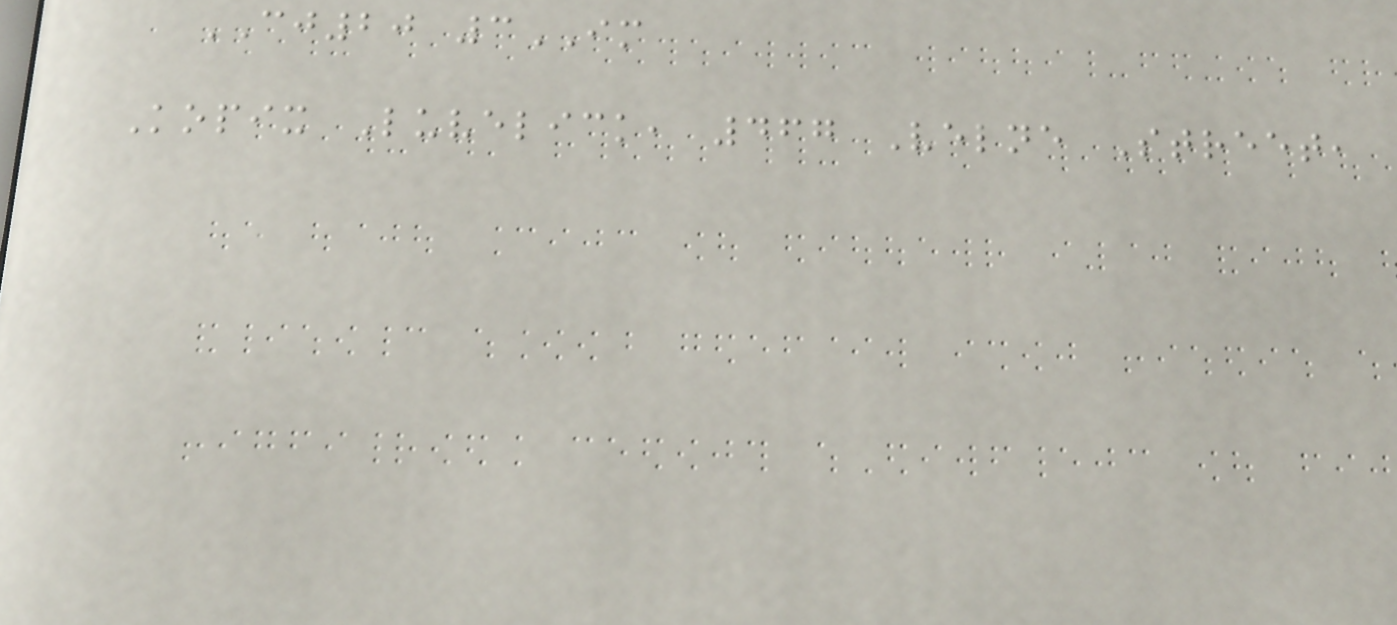CJ20 3IM
Kopix Luvelick, 467 Velne Street,
